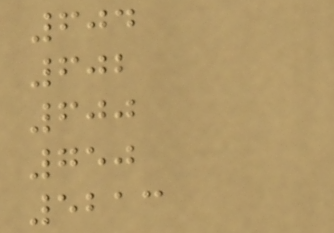604
602
600
750
5213
